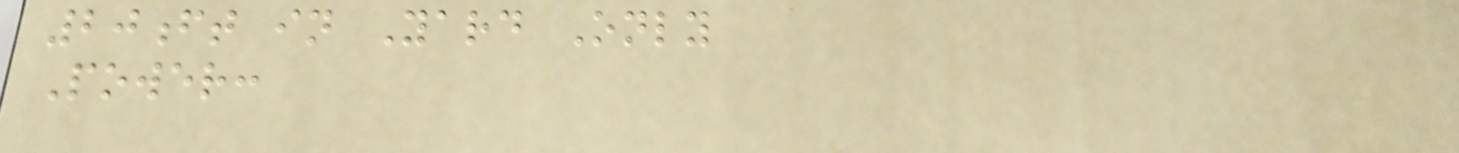20ft in Yard Only
Power:
